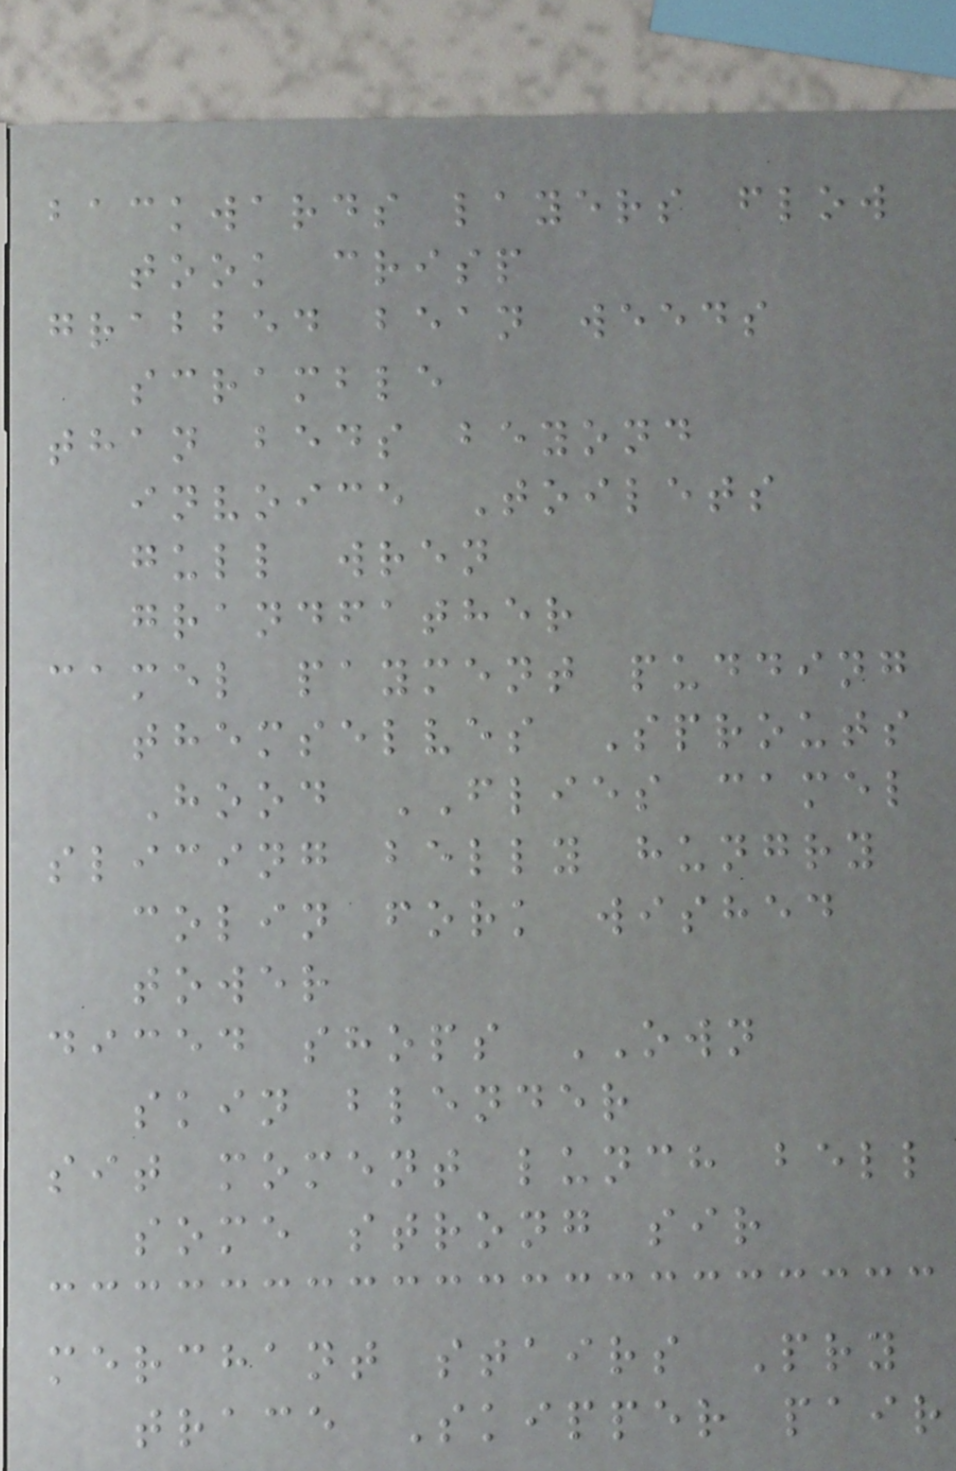backwards layers flow
took crisp
grabbed bean weeds
scramble
than beds beyond
invoice Toilets
gull wren
grandfather
camel payment pudding
themselves Sprouts
Hood FLIES camel
slicing belly hungry
colin fork wished
tower
diced shops OWN
skin blender
sit moment lunch bell
some strong sir
merchant stairs Pry
trace Skipper pair
